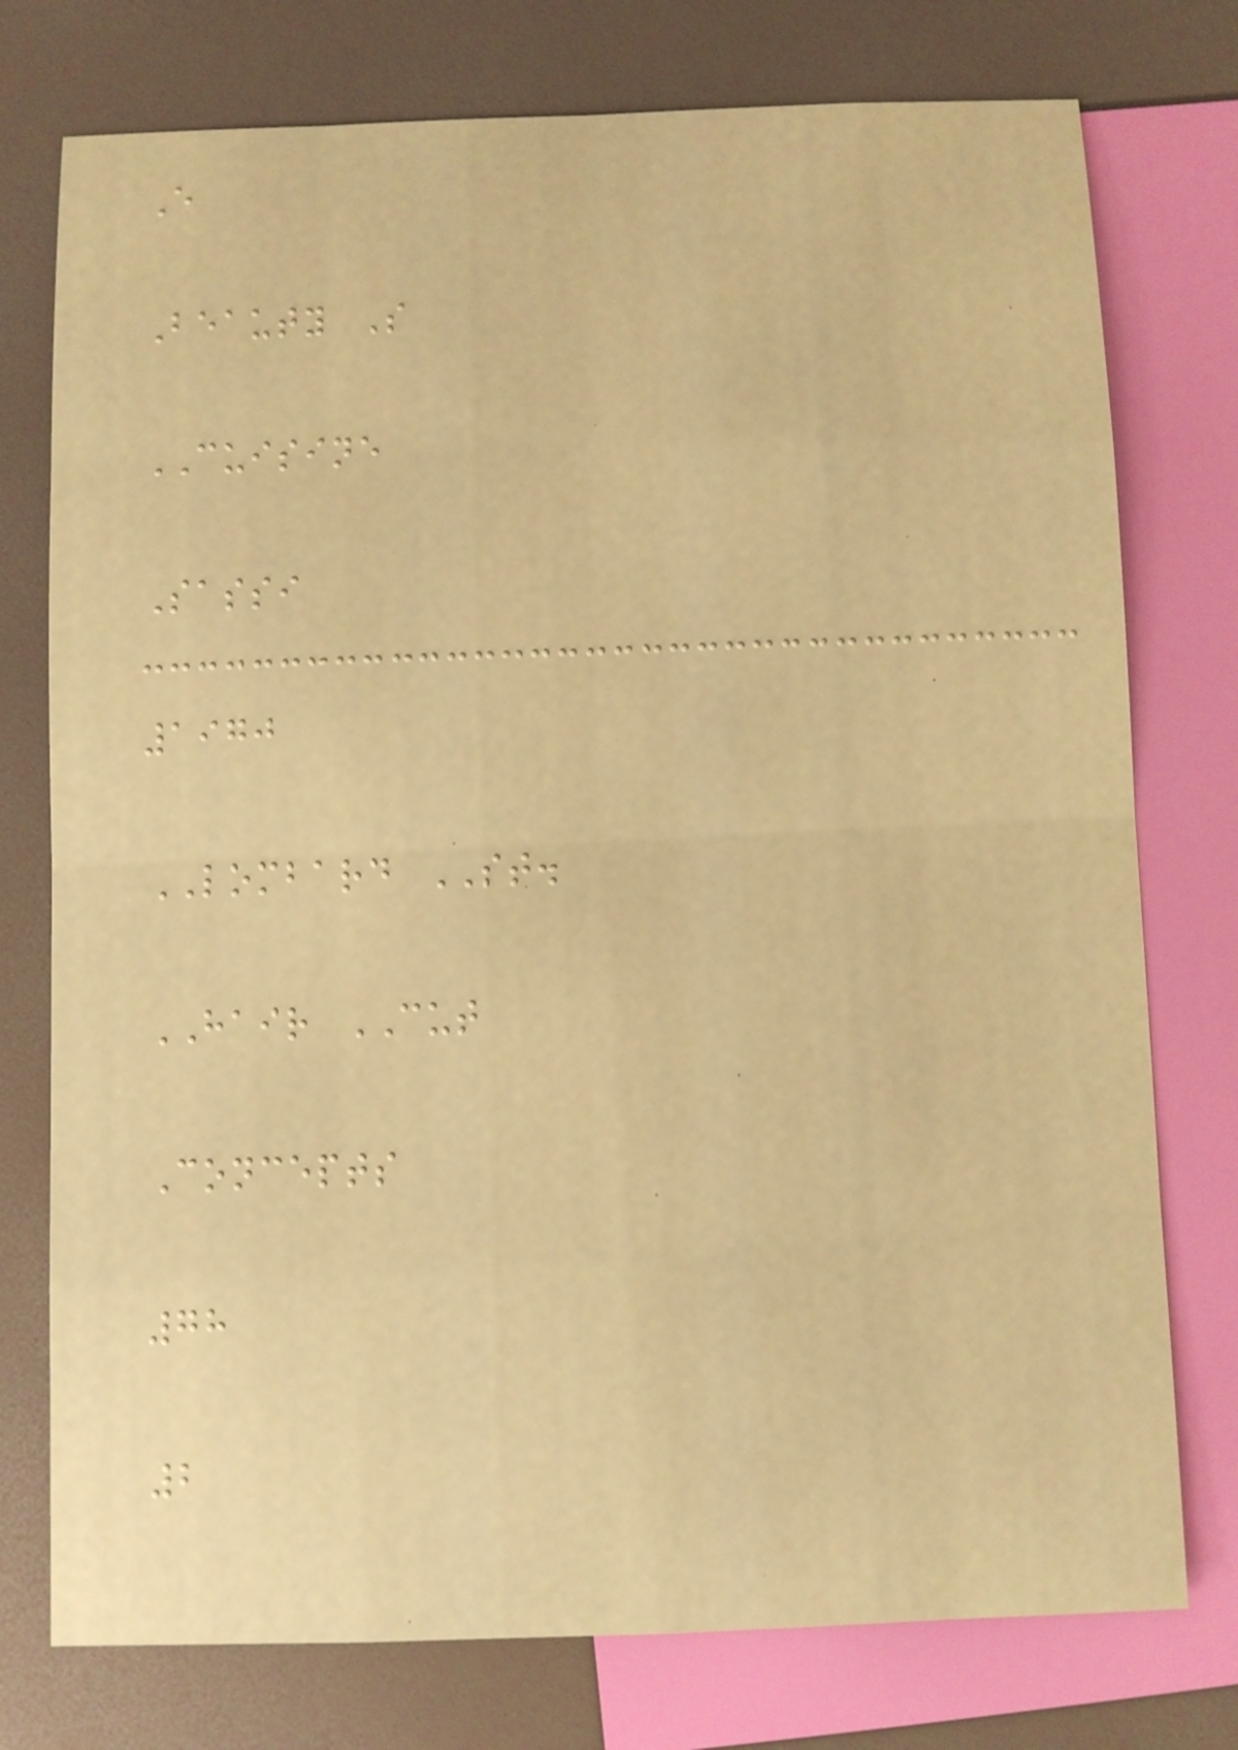E
Beauty S
CUISINE
Sassi
1970
LOMBARD ST.
HAIR CUT
Concepts
78
2
